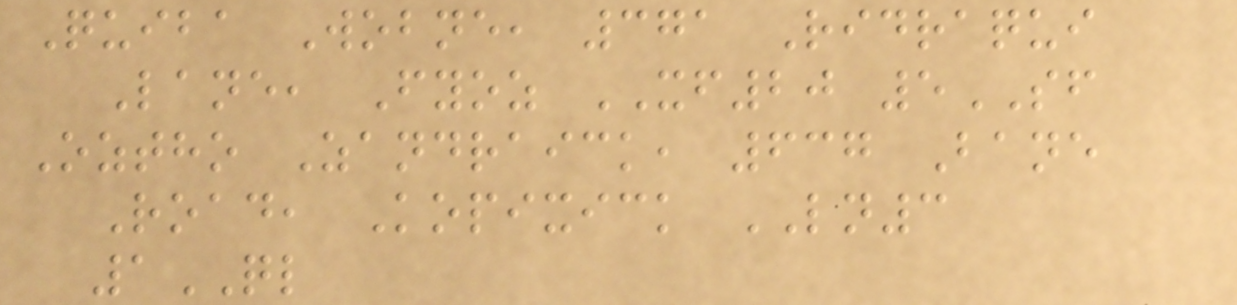Quiba Wobne, 371 Ridraqui
Lane, Fyoz XF20 5SF
Oztho Zandraick, 637 Bane
Road, Kopixick LN3
1QL
